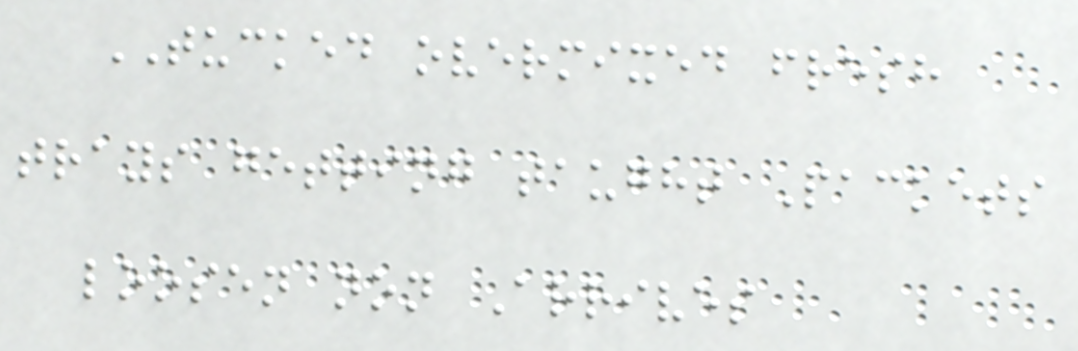TUCKED overmixed fresh
trays getting taught Packets
loosen non Arrives
